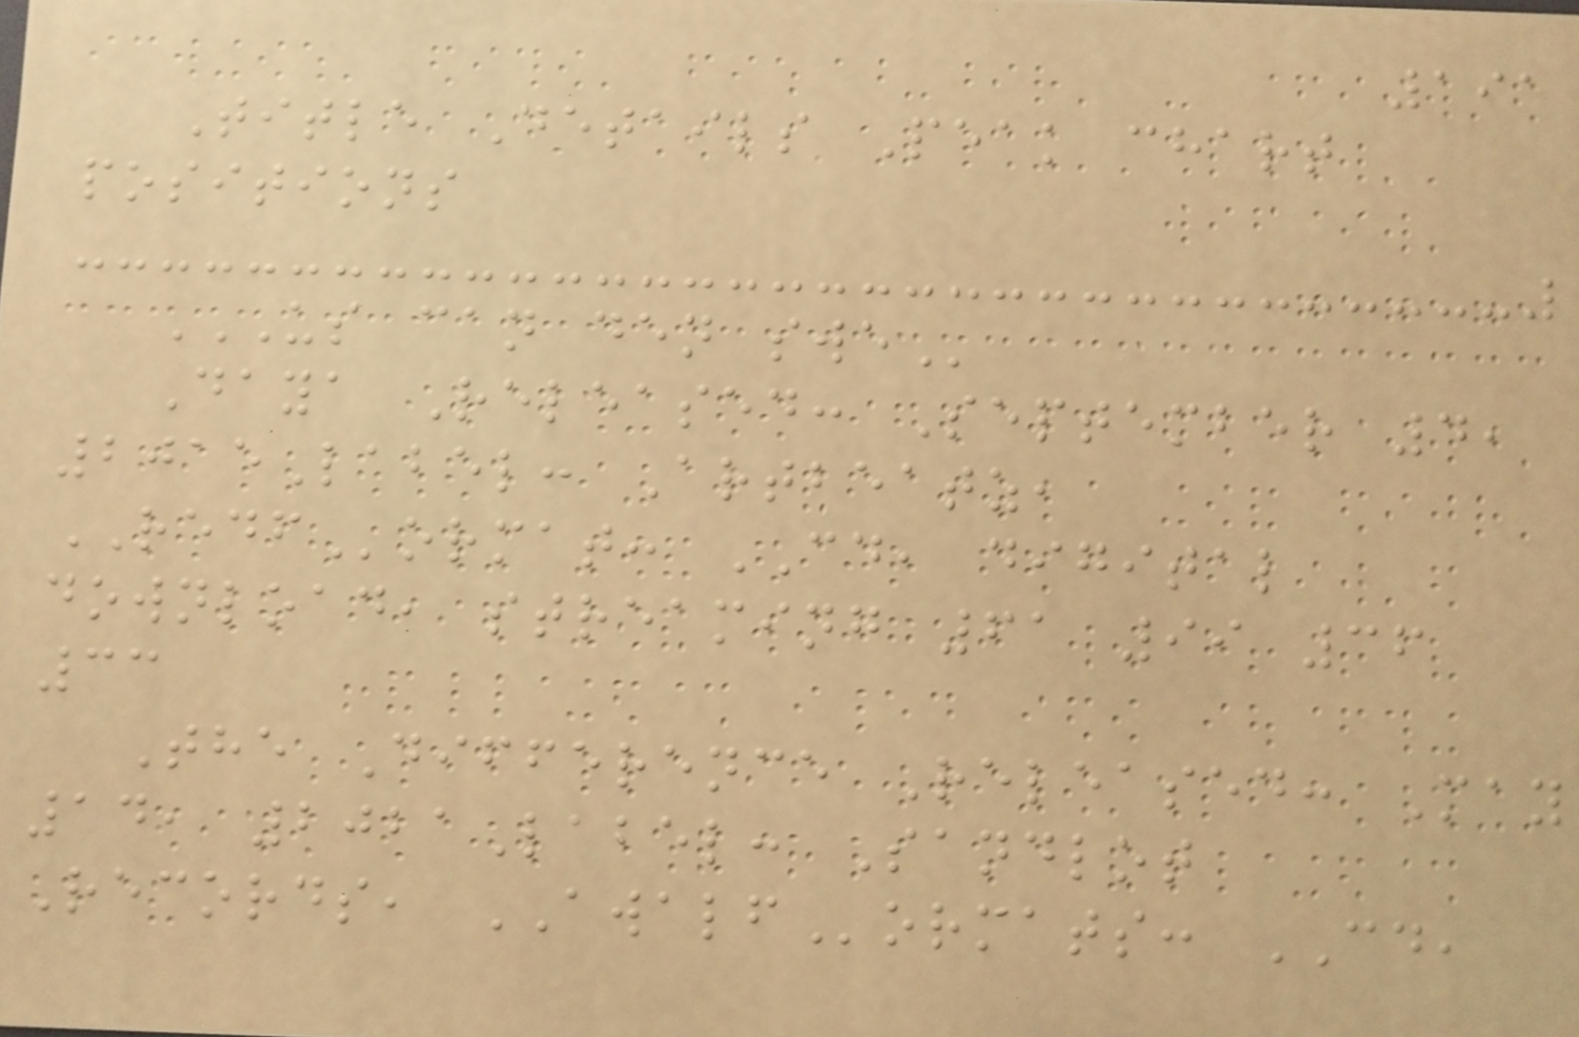191
Title Details Peak chart
positions
US CAN DEN SWE
Daya Released: September 4,
2015Label: Artbeatz,
REDFormat: CD, digital
download, streaming 61 99 36
33
The Difference Released: May
14, 2021Label: Sandlot
Records, AWALFormats: CD,
